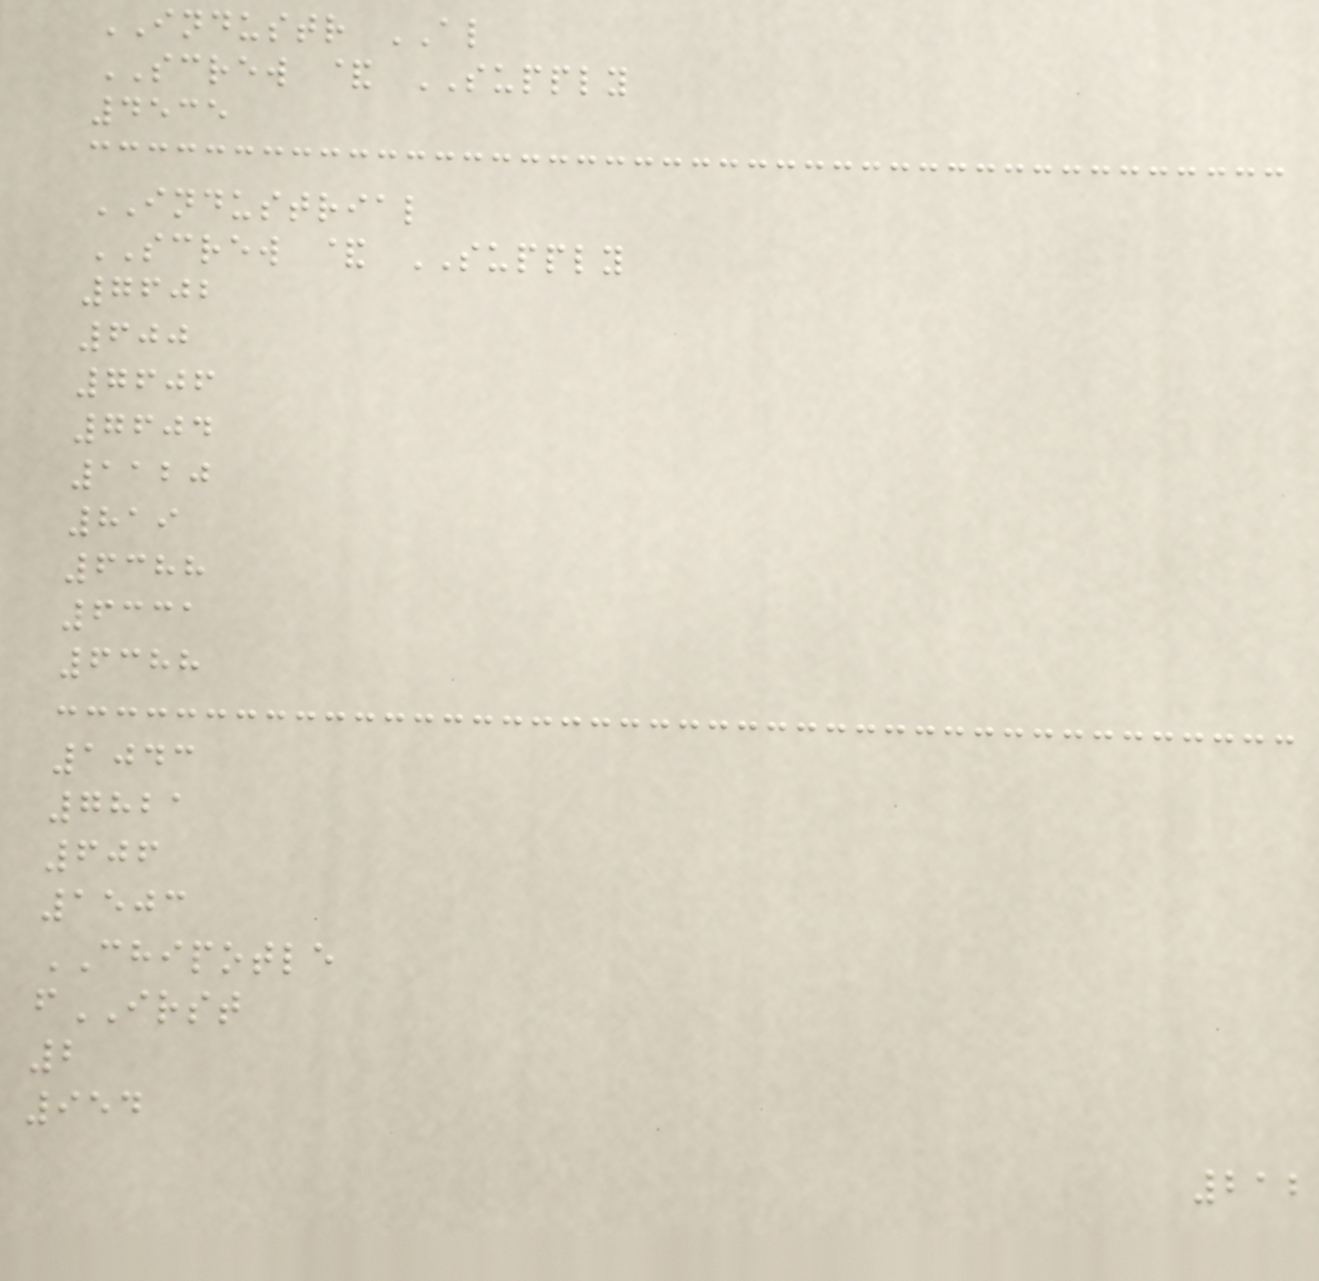INDUSTR AL
SCREW & SUPPLY
4535
INDUSTRIAL
SCREW & SUPPLY
7602
600
7606
7604
1120
819
6388
6331
6388
1043
7821
606
1503
CHIPOTLE
fIRST
2
954
212
